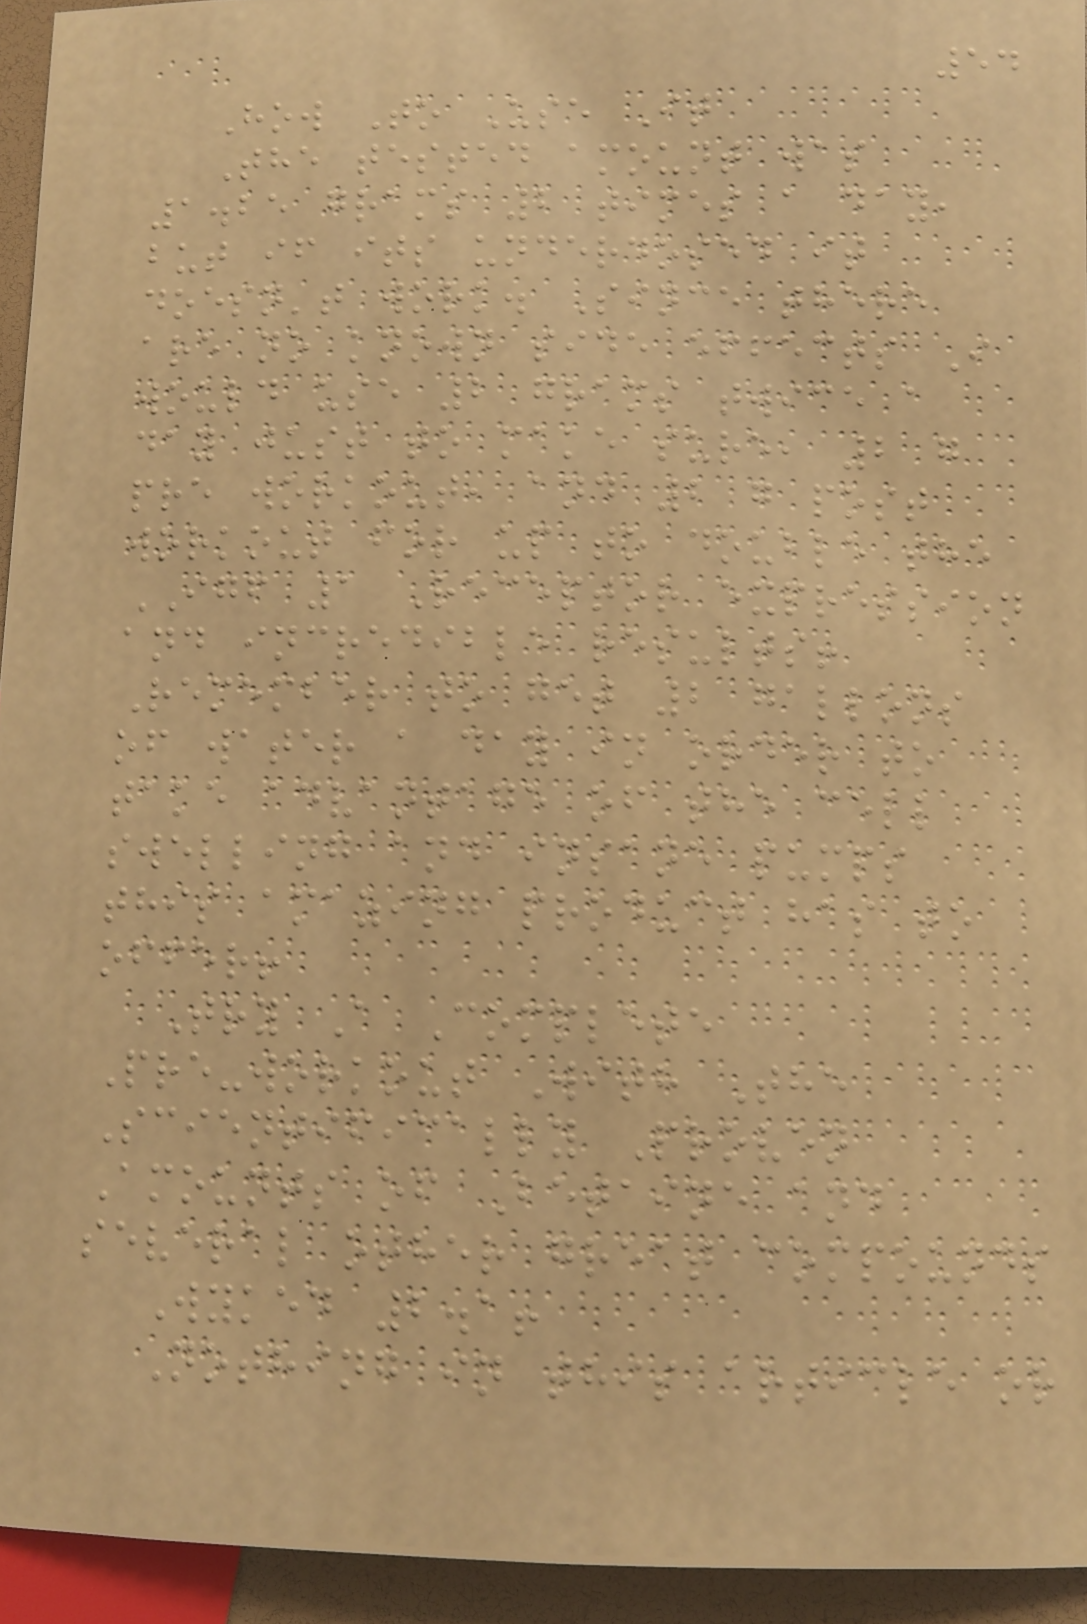54
How To Use It
The tested amount was
1.25 grams 2 times a day,
but if its underdosed it
doesn't work. Since there
are no known side effects I
would use 2 grams twice a
day just to make sure, 2 g
pre workout, and 2 g post
workout for up to double the
IGF 1 Receptor expression
and incredible results!
Remember to get 2 gallons
of water a day in order to
take advantage of the cell
swelling and insane pumps
this amazing product has to
offer!
Try A Complete
Pre-workout With The
Scientifically Proven
Amounts of Betaine and
several other great compounds
Wyked 2.1!
Nothing in this article or
